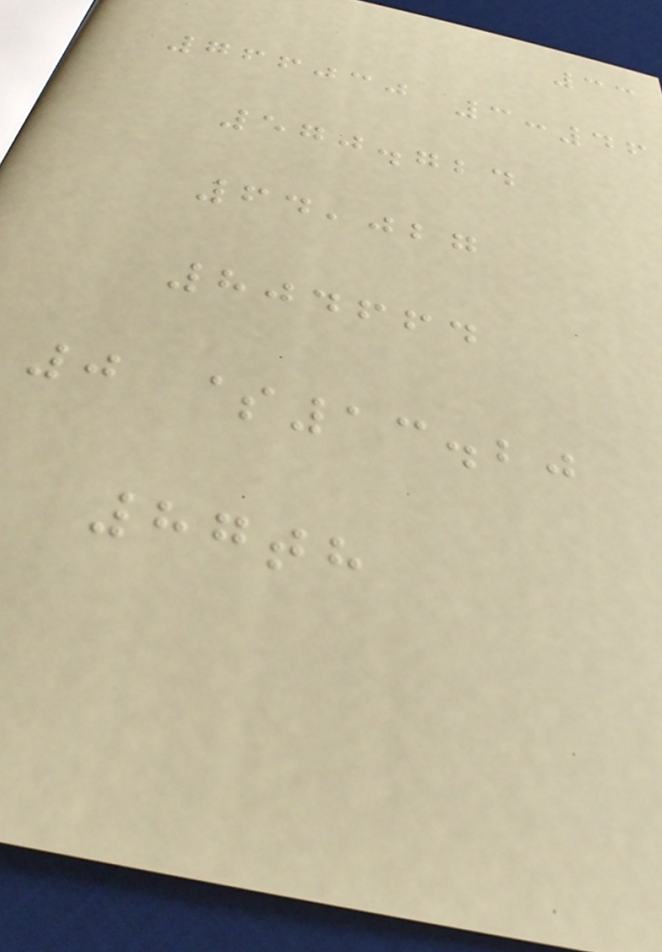33
766030 3:46
570.724
64,027
804664
0 $13.20
87th
